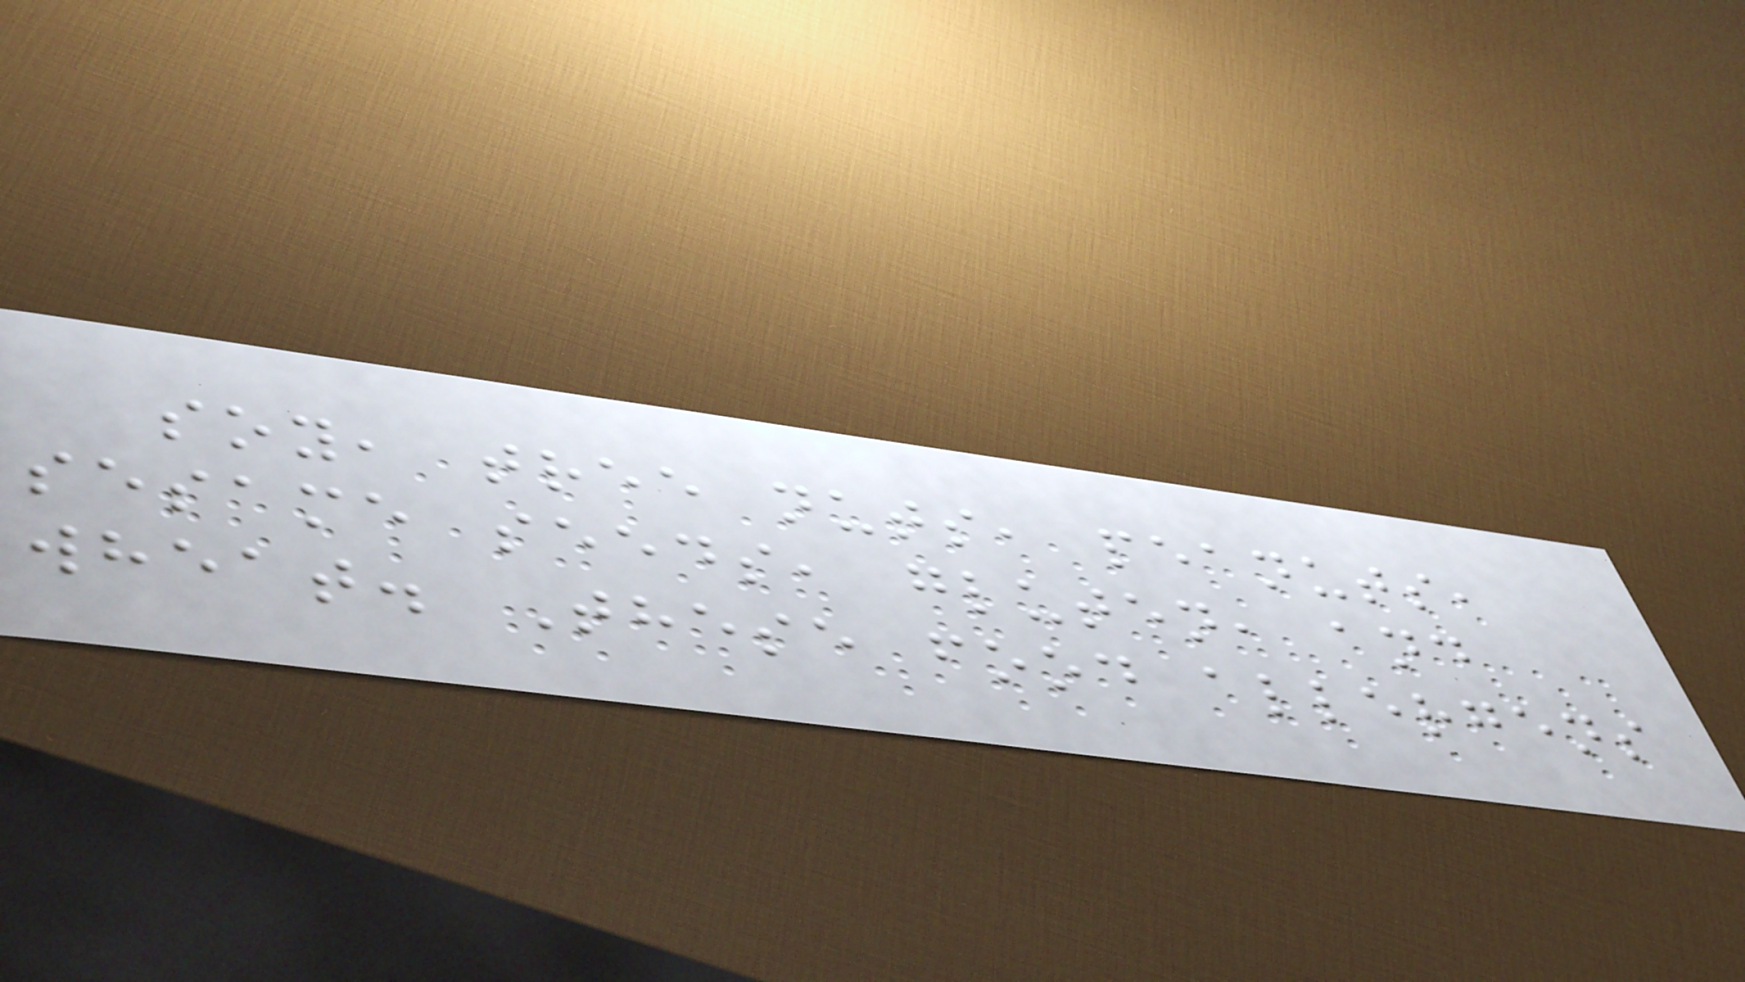soy, tree nuts, peanuts,
sesame seeds, gluten, and
wheat. These food allergens
